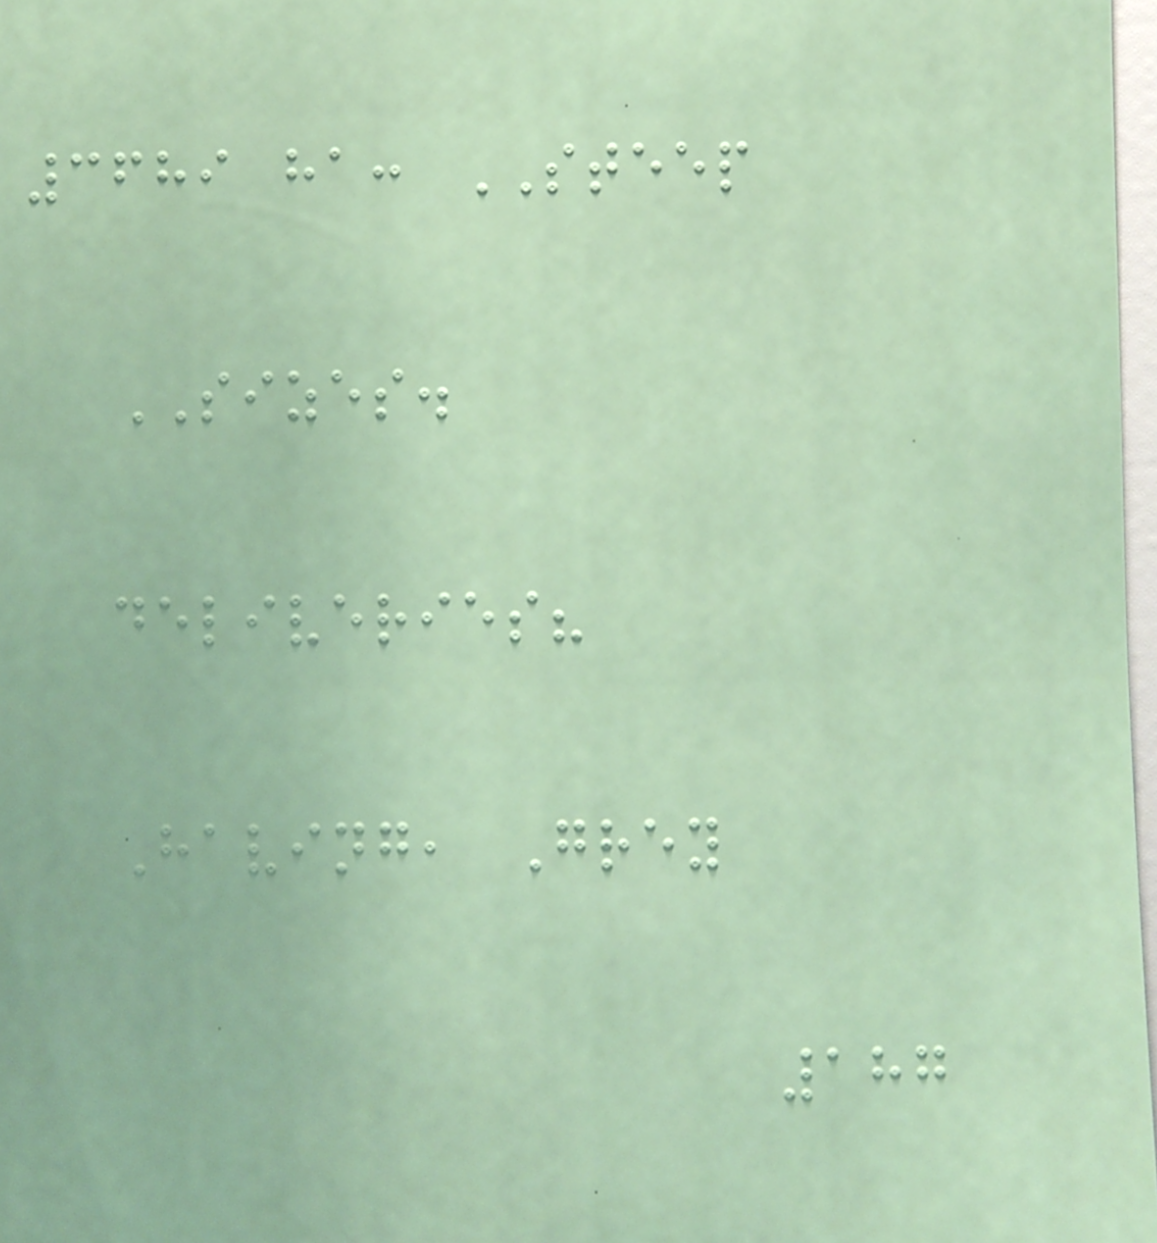3689 ha: STEEP
SIZES.
deliveries?
Having, Grey
187
